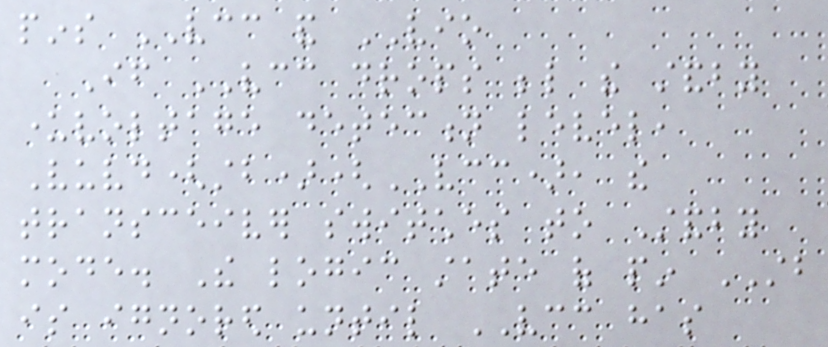pins VCC and VIO
If VCC drops below the standby
undervoltage detection level,
Vuvd(stb)(VCC), the
transceiver switches to Standby
mode. The logic state of pin STB
is ignored until VCC has
